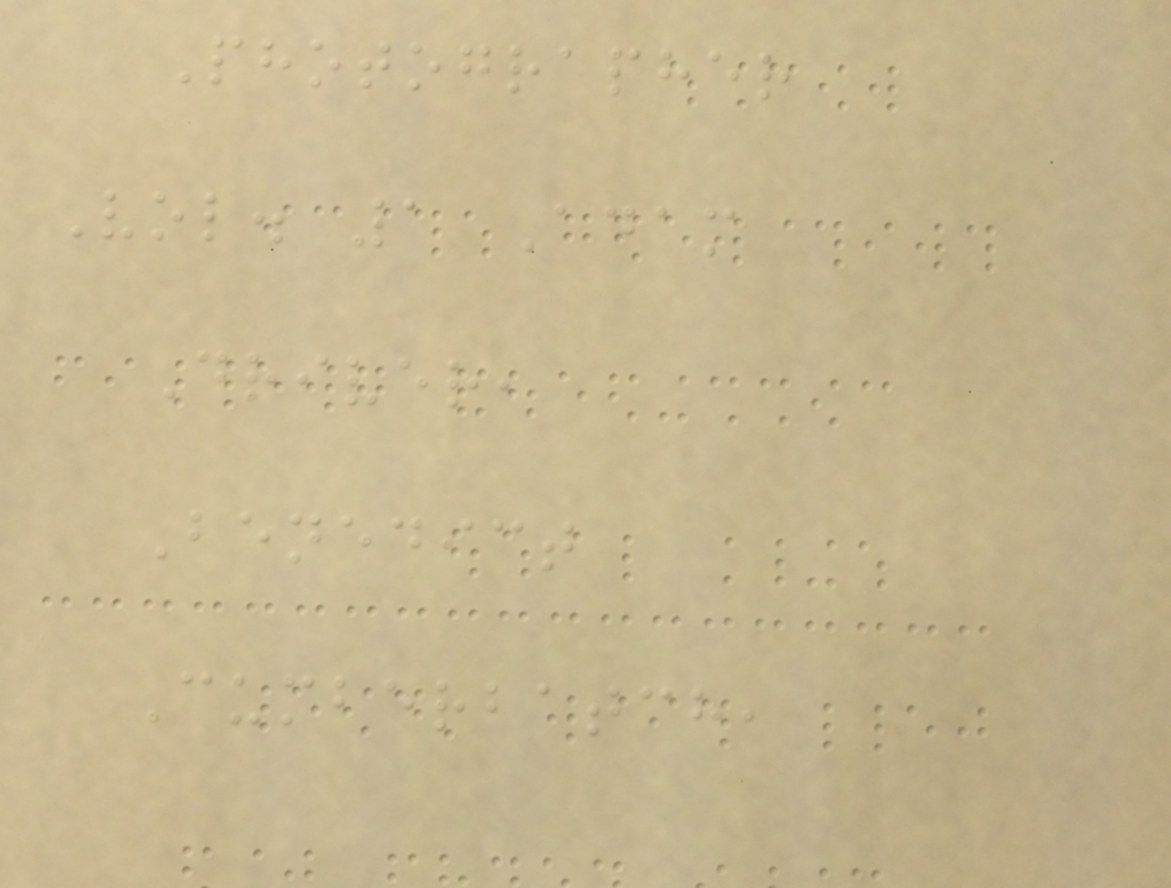Photographer
Vol. 1 Adam
Driver,
Benedict
Cumberbatch,
